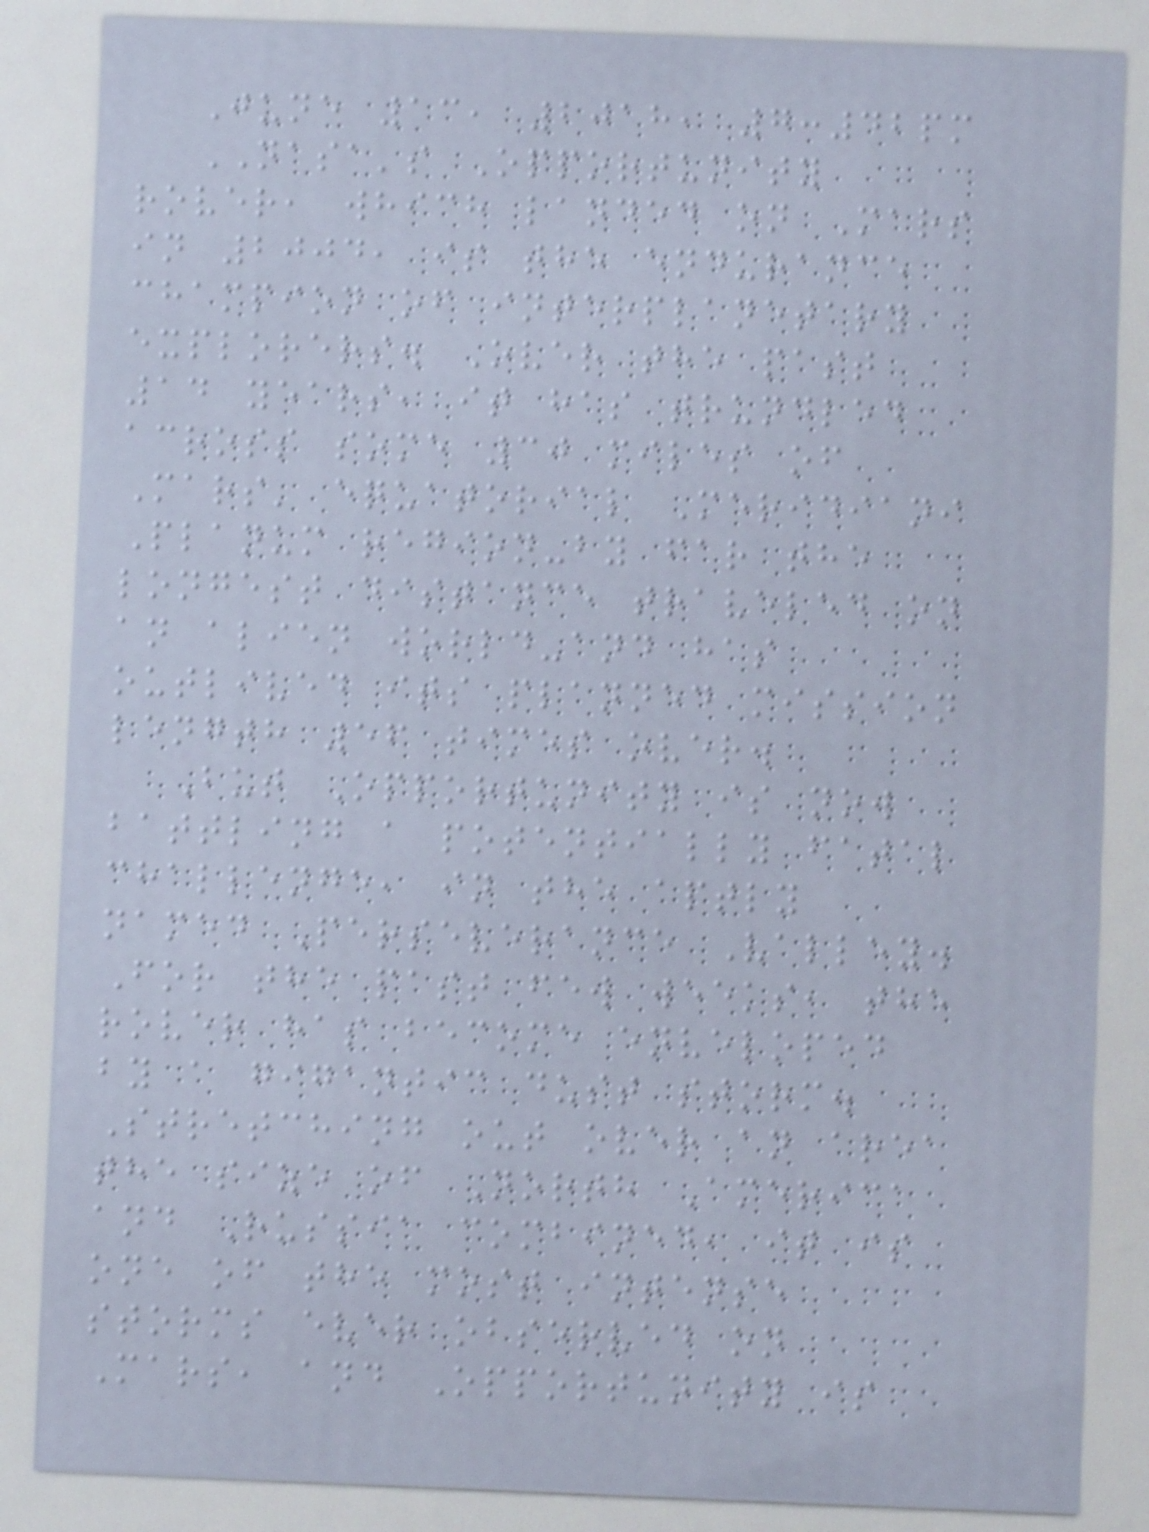June 13, 2018, 7:42pm
NASA's Opportunity
rover, which landed on Mars
in 2004, is the endurance
champion of interplanetary
explorers. Over the past
14 years, it has trundled
across some 30 miles of
Mars' equatorial Meridiani
Planum region-by far the
longest distance traveled on
an alien world-and has
outlived its planned mission
length 56 times over.
But Opportunity is now
battling a potentially fatal
challenge, in the aptly
named Perseverance Valley.
For the past few weeks, the
rover has become enveloped
by a gigantic dust storm.
Stretching out over an area
the size of North America
and Russia combined, it is
one of the most intense
storms ever observed on
Mars, and Opportunity is
